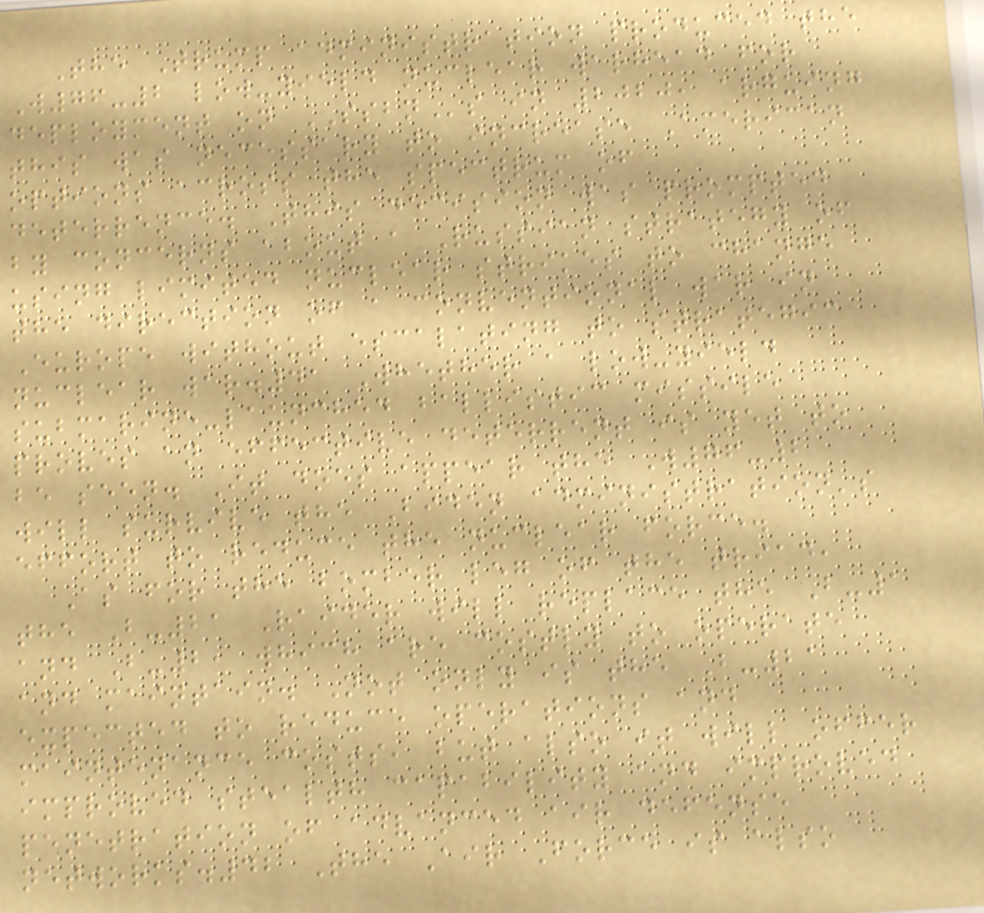The Trump administration produced the
W76-2 low-yield nuclear warhead for
deployment on SSBNs in 2020, arguing
this was necessary to increase American
options across the spectrum of
deterrence. This decision was prompted
by concerns about a Russian strategy of
using limited nuclear strikes to change
the direction of a conventional war in
Europe without escalating to strategic
nuclear war.41 Whether a low-yield
submarine-launched ballistic missile
proves an effective deterrent is yet to
be seen. It does appear the W76-2
will survive the Biden administration's
effort to reduce the nuclear force.
As for the bomber leg of the triad,
the B-21 Raider will replace the B-1
and B-2, which are costly to operate
and maintain. Not only is the B-21
expected to reduce operations and
maintenance costs, but also it will offer
improved stealth capability and improved
penetration of advanced air defense
networks.42 The Air Force is also
